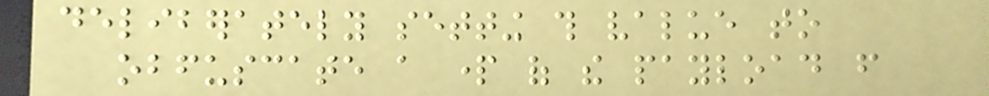deliberately setting this value to
obfuscate a part of the payload from
